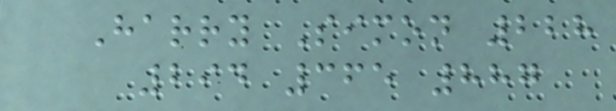Harry Simon 228
294 365 887
